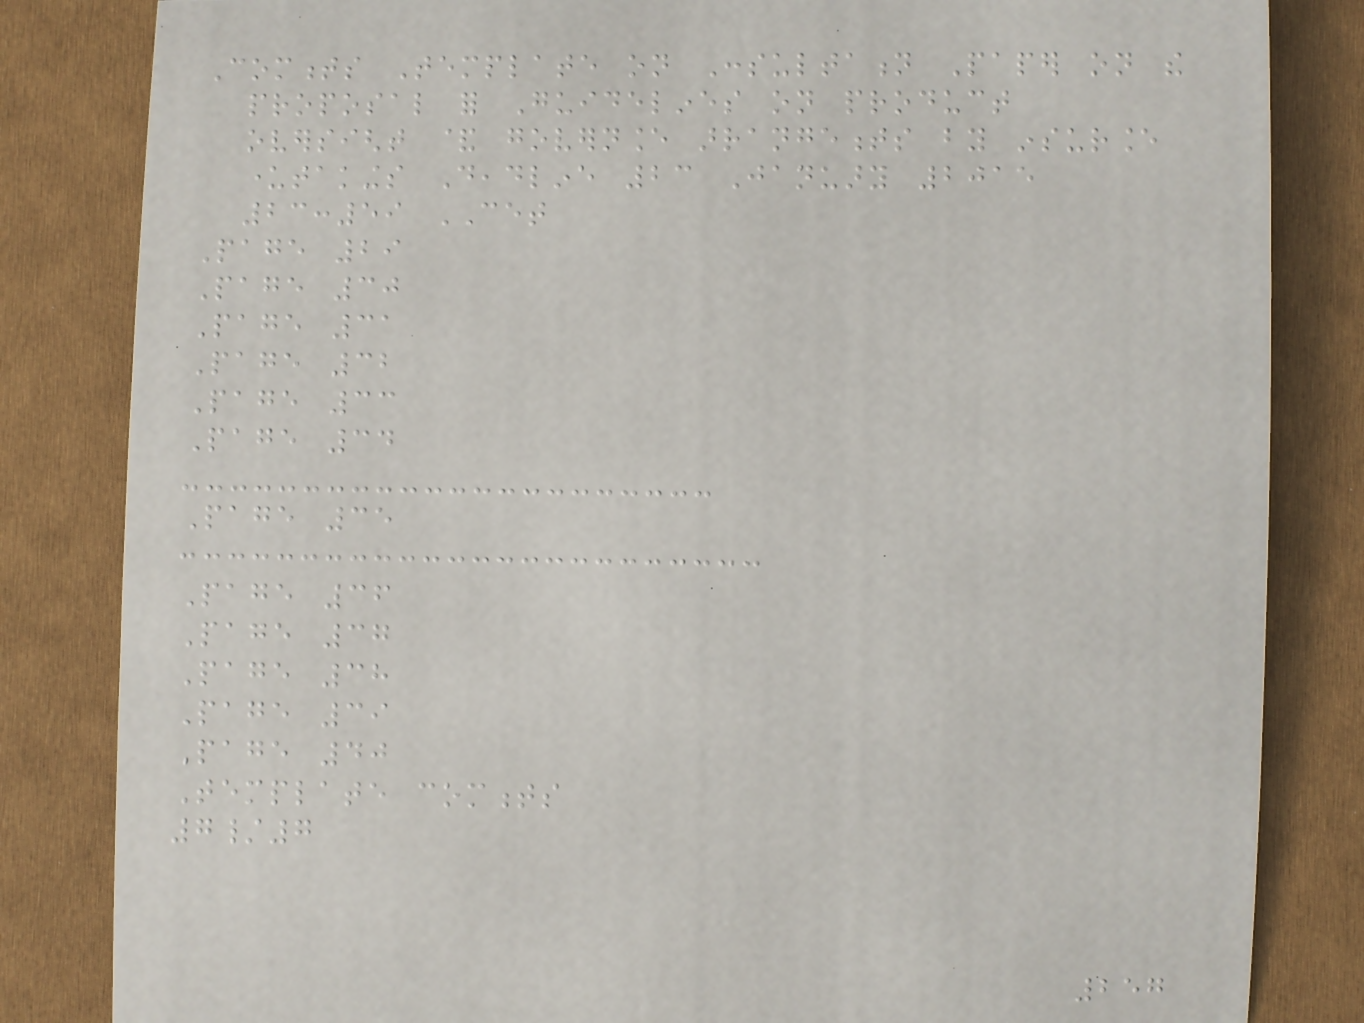Comments Template on Consultation Paper on the
proposal for Guidelines on product
oversight & governance arrangements by insurance
undertakings Deadline 23 January 2015
23:59 CET
Page 29
Page 30
Page 31
Page 32
Page 33
Page 34
Page 35
Page 36
Page 37
Page 38
Page 39
Page 40
Template comments
7/7
257
